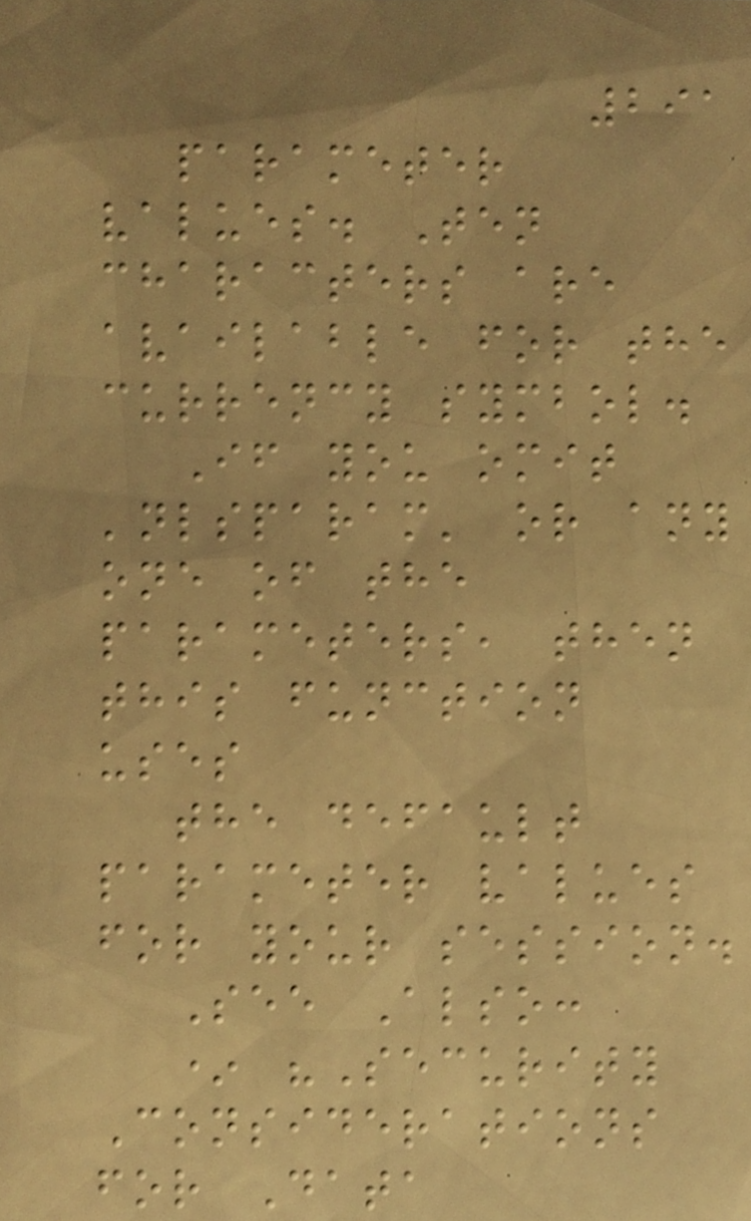291
parameter
values. Ten
characters are
available for the
currency symbol.
If you omit
'nlsparam' or any
one of the
parameters, then
this function
uses
the default
parameter values
for your session.
See Also:
* "Security
Considerations
for Data
